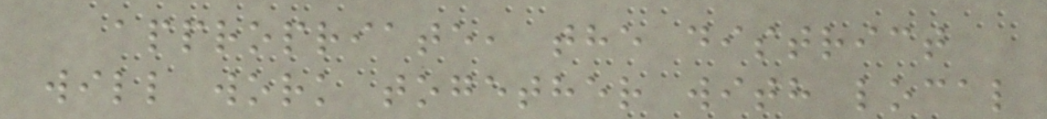appropriate, the district
will work together with local
